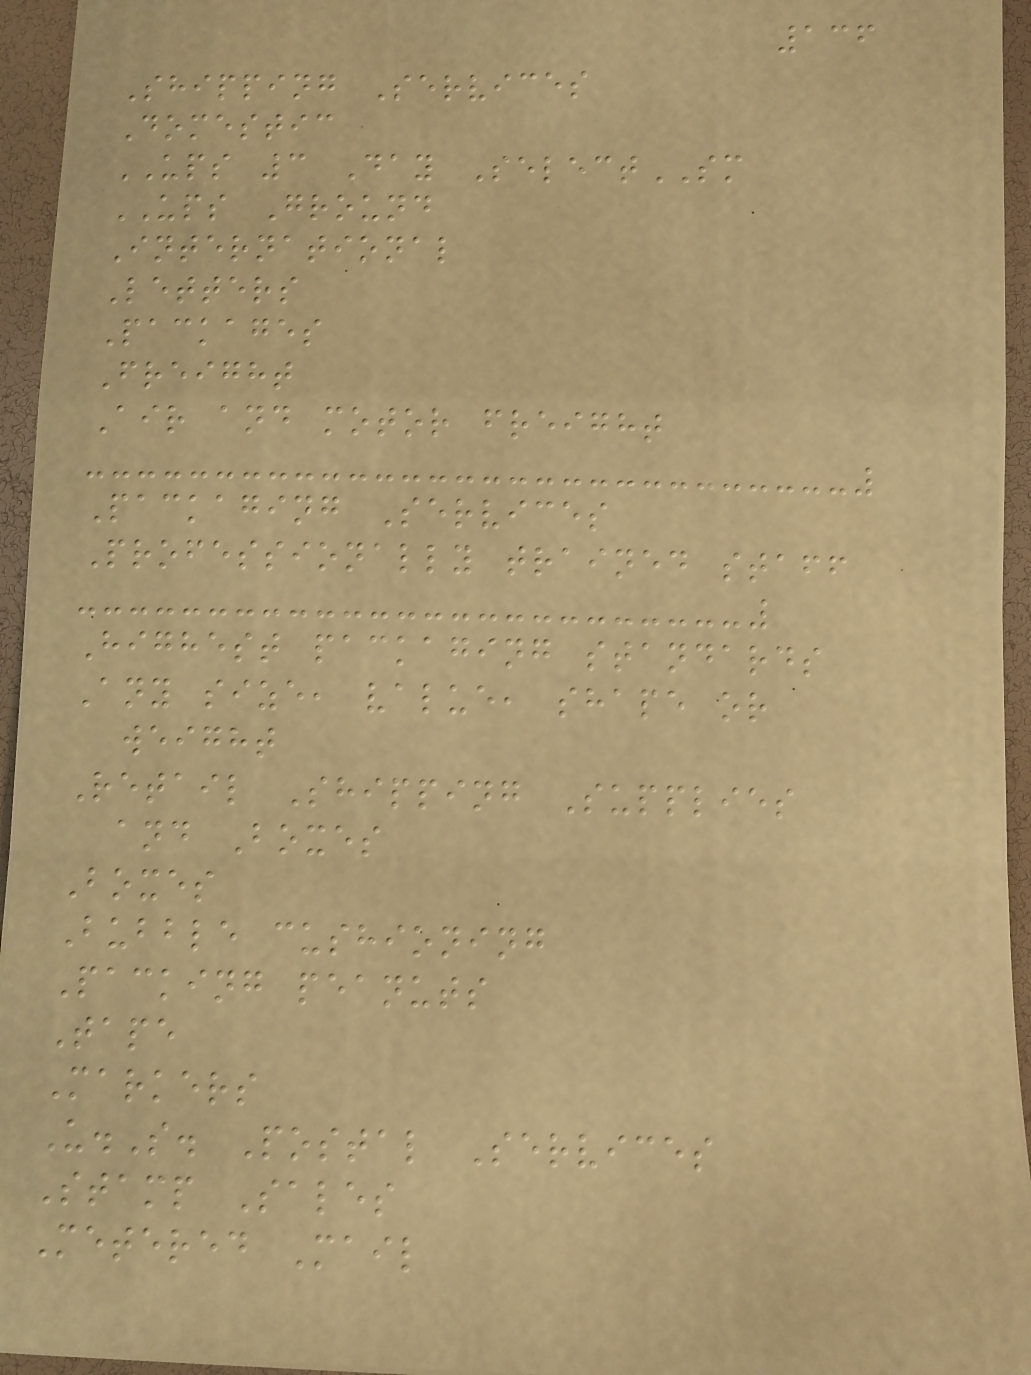136
Shipping Services
Domestic
UPS 3 Day SelectSM
UPS Ground
International
Letters
Packages
Freight
Air and motor freight
Packaging Services
Professionally trained staff
Highest packaging standards
Any size, value, shape or
weight
Retail Shipping Supplies
and Boxes
Boxes
Bubble cushioning
Packing peanuts
Tape
Markers
U.S. Postal Services
Stamp Sales
Metered Mail
